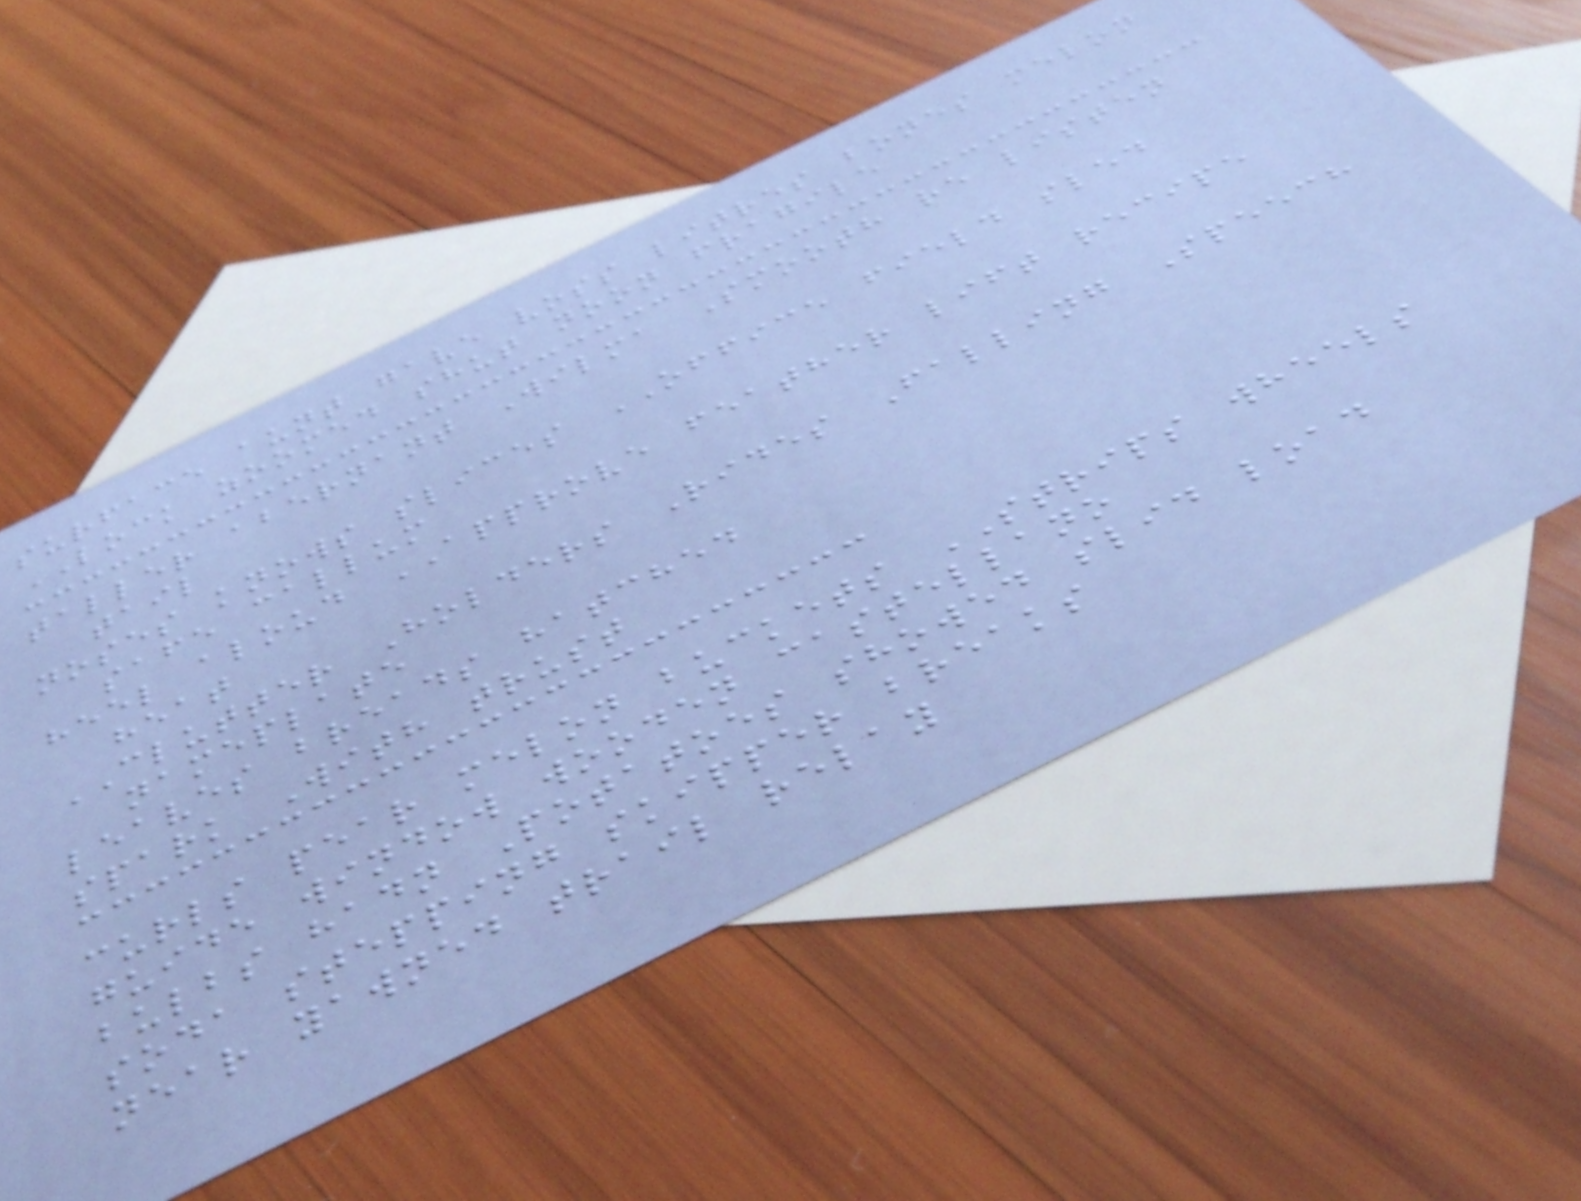surface aunt gave voss litres bones melon
LOCK zoomed shut noon fragile
taller abernant Wilma Smooth re listen
tail
noses knows slices OFFICE field sled
safe callum
heel aloud APPROVE feather lift recipe
heat
CLUTTER Holders Rides Falling Speech
nameplate
leaves breads hatched
spark With trust
curls pear melon buckets STRIPS wheels
guide window wooden castellano
bulbs hadn Potatoes showed slid load
soda stepping skipper breaks
near yawned trail relay
